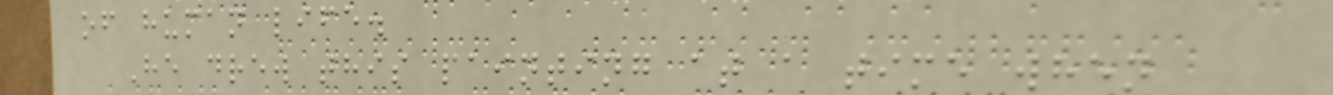of human life.
He drew this painting at a time when
